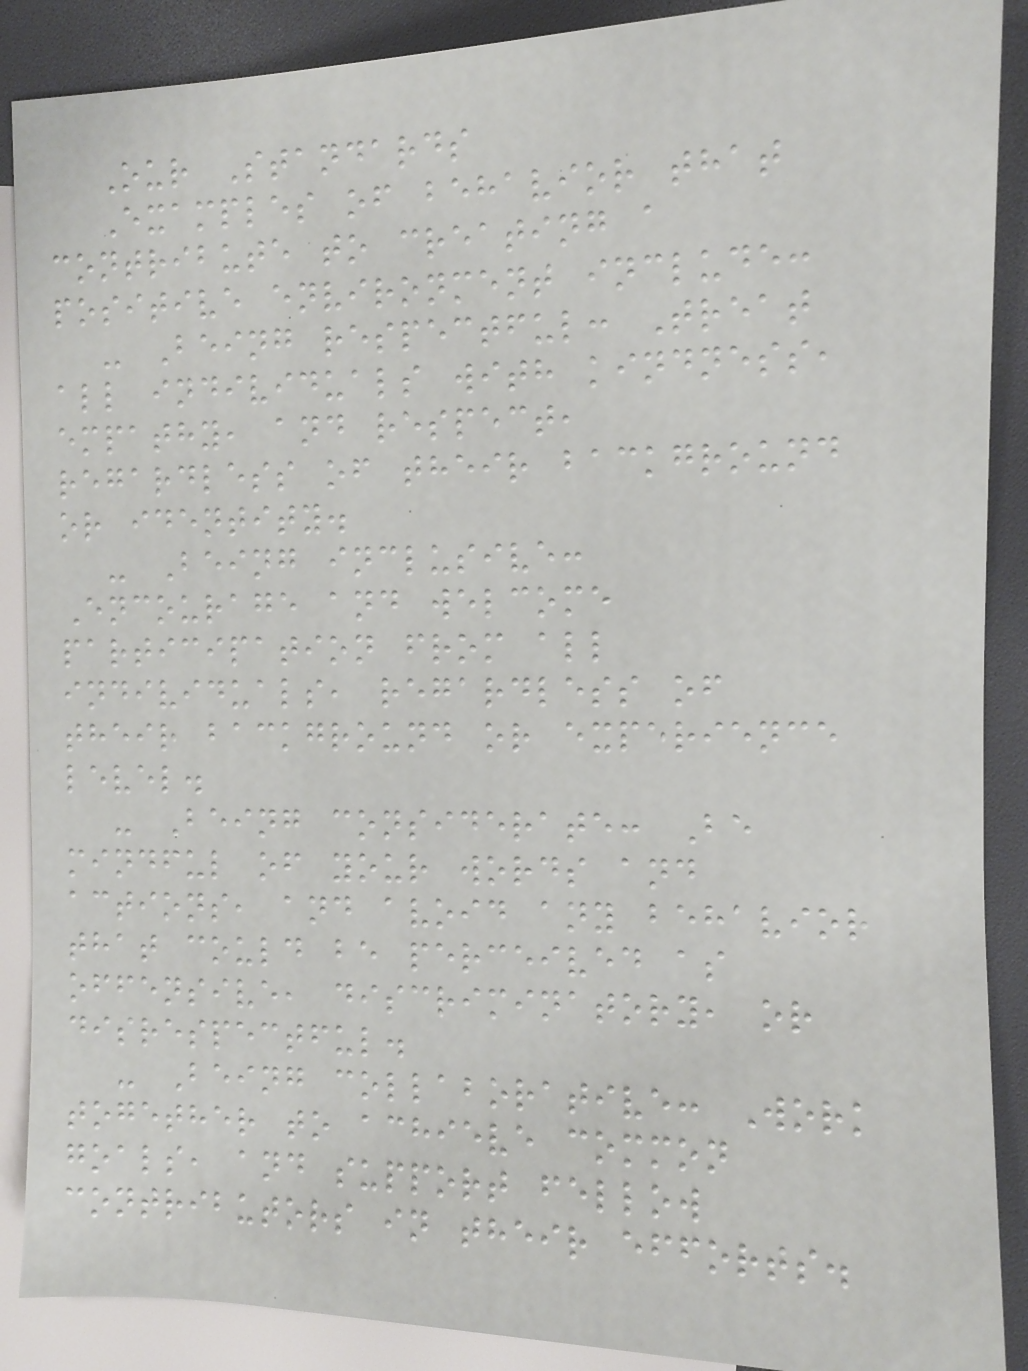Our Standards
Examples of behavior that
contribute to creating a
positive environment include:
- Being respectful: Treat
all individuals with kindness,
empathy, and respect,
regardless of their background
or identity.
- Being inclusive:
Encourage and welcome
participation from all
individuals, regardless of
their background or experience
level.
- Being considerate: Be
mindful of your words and
actions, and avoid any behavior
that could be perceived as
offensive, discriminatory, or
disrespectful.
- Being collaborative: Work
together to achieve common
goals, and support fellow
contributors in their efforts.
